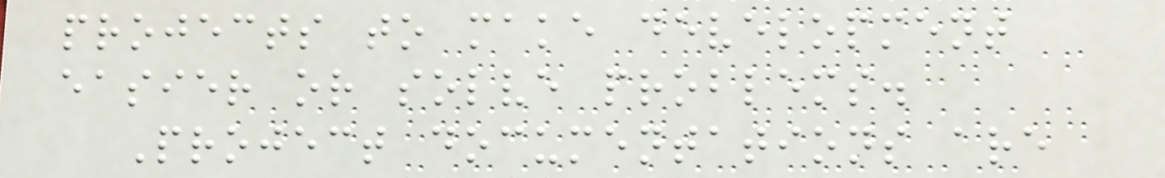projects to make development
easier or solve problems.
Project documentations are
